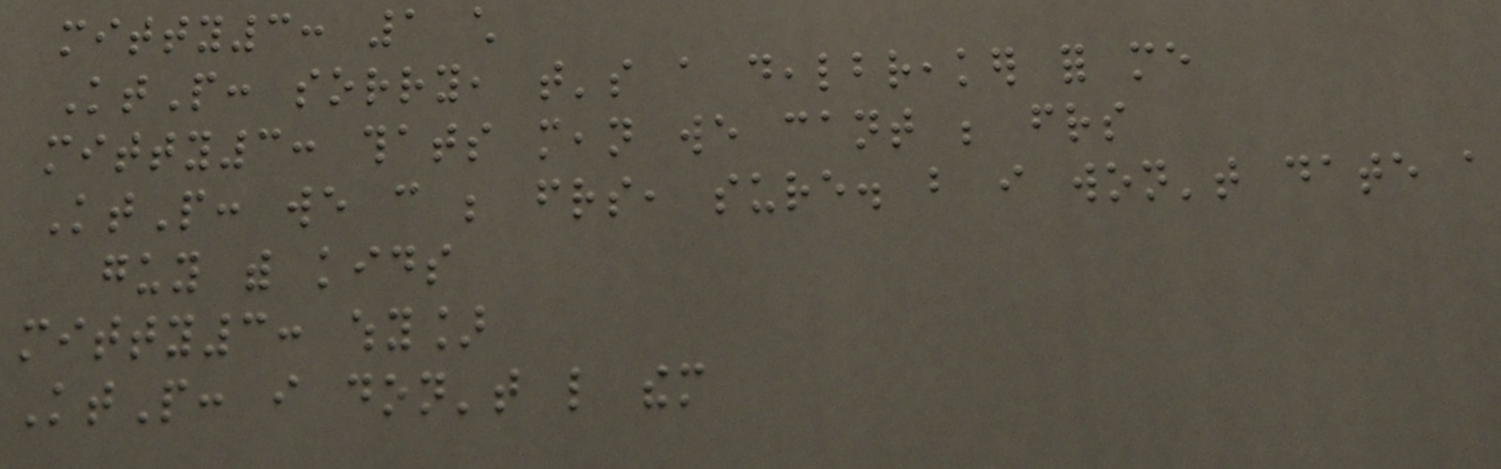mitty3: 1 child
KtP: sorry, that's a dealbreaker for me
mitty3: thats mean we cant be friends
KtP: we can be friends, sure. but i won't date a
guy with kids
mitty3: why]
KtP: i don't like them
